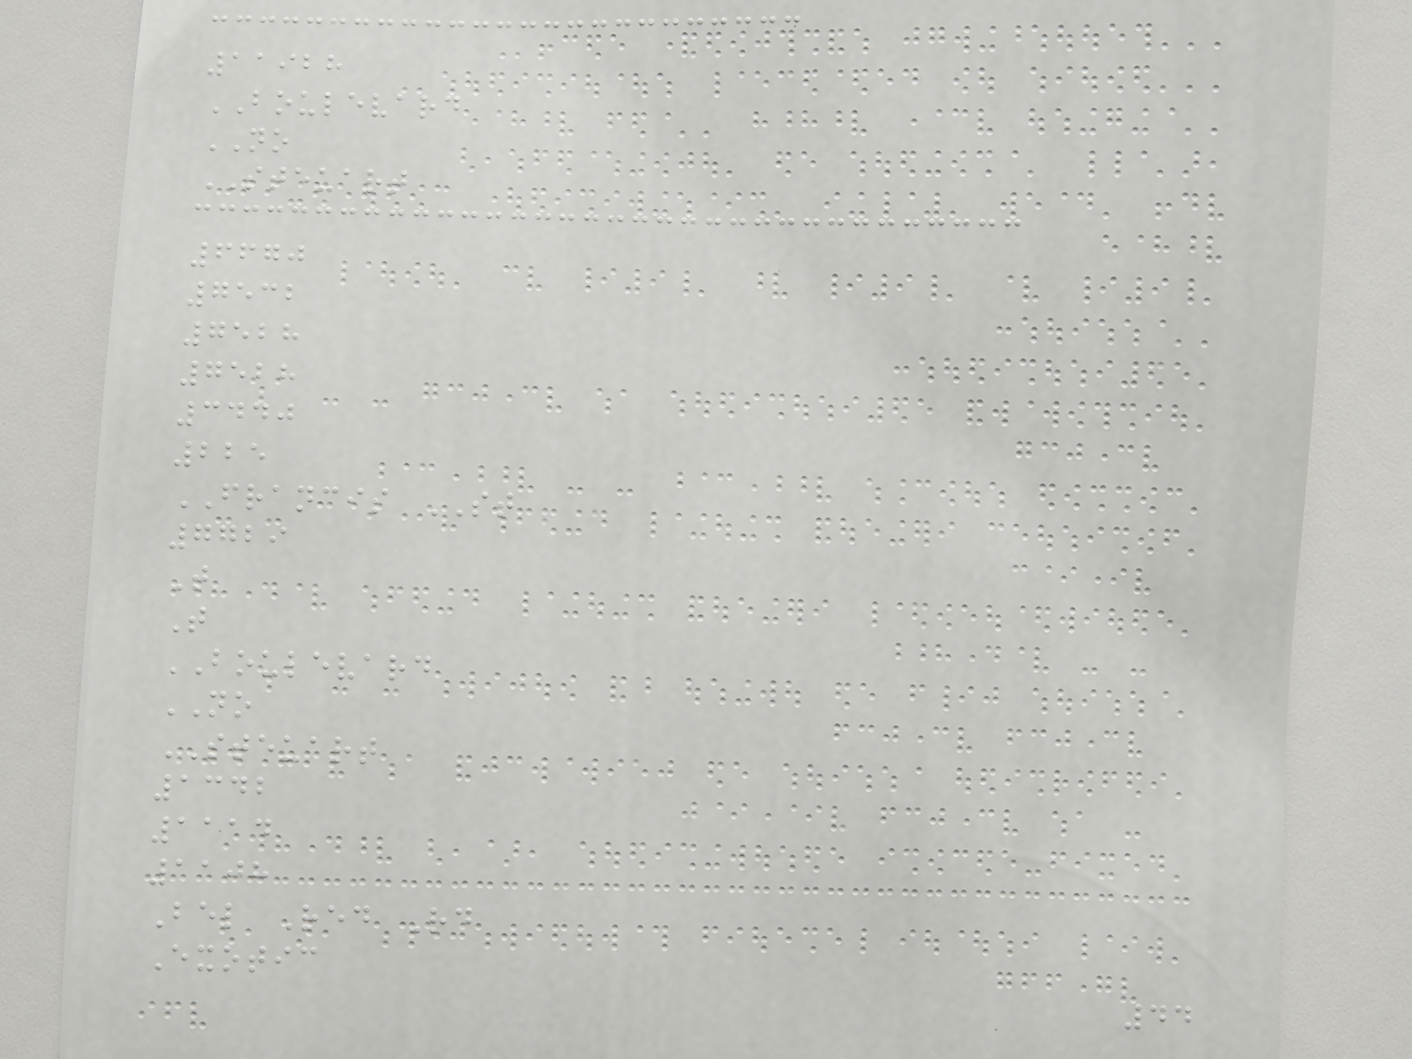11928
BOULEVARD
NO
STEUART
6670
7532
7528
7528
3440
225
FRANCIS ST
7729
T
T
BOULEVARD
NO
STEUART
1342
1114
1108
Bel Red Rd
Exotic
44
